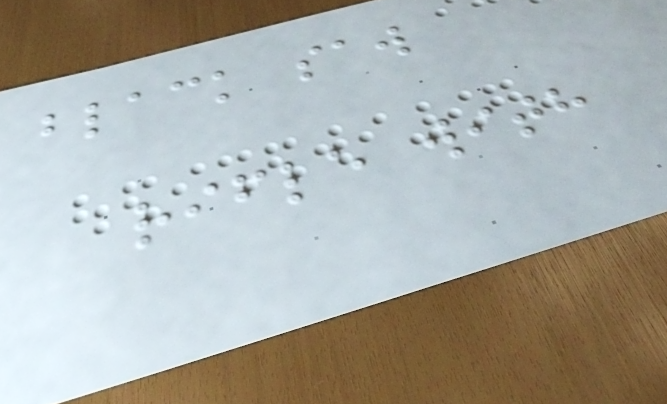black saw
rifle with
